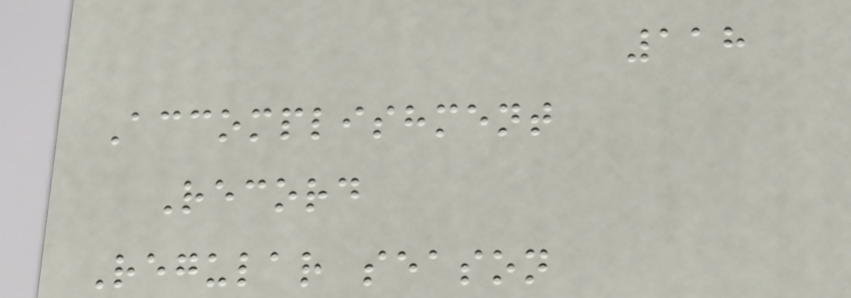118
Accomplishment
Record
Regular season
